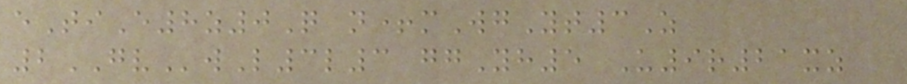eTiE8z0Q n+mWgYt3Z
2GVwL3l3 ggYh5 U9r21xz
